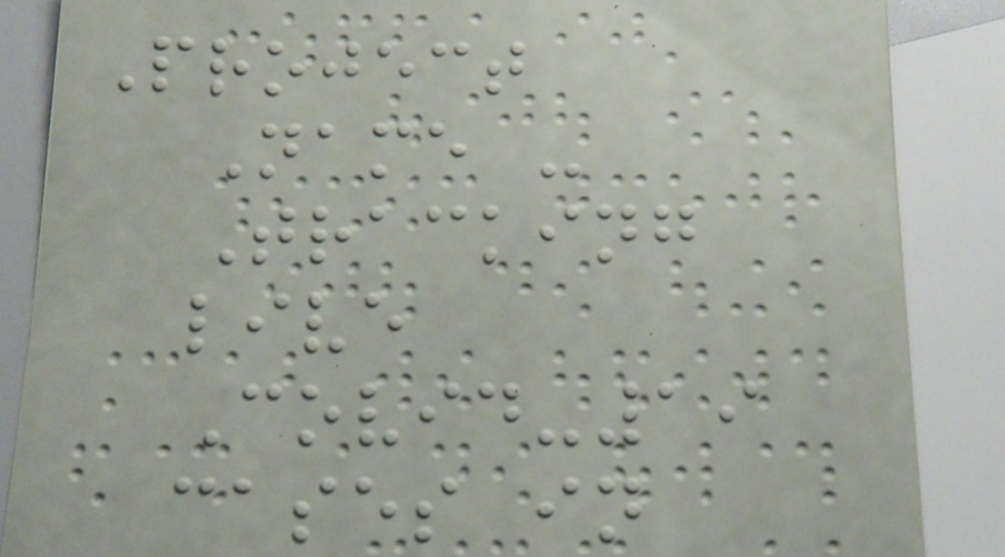Project
Name -
Tracking
live
Covid-19
cases in
